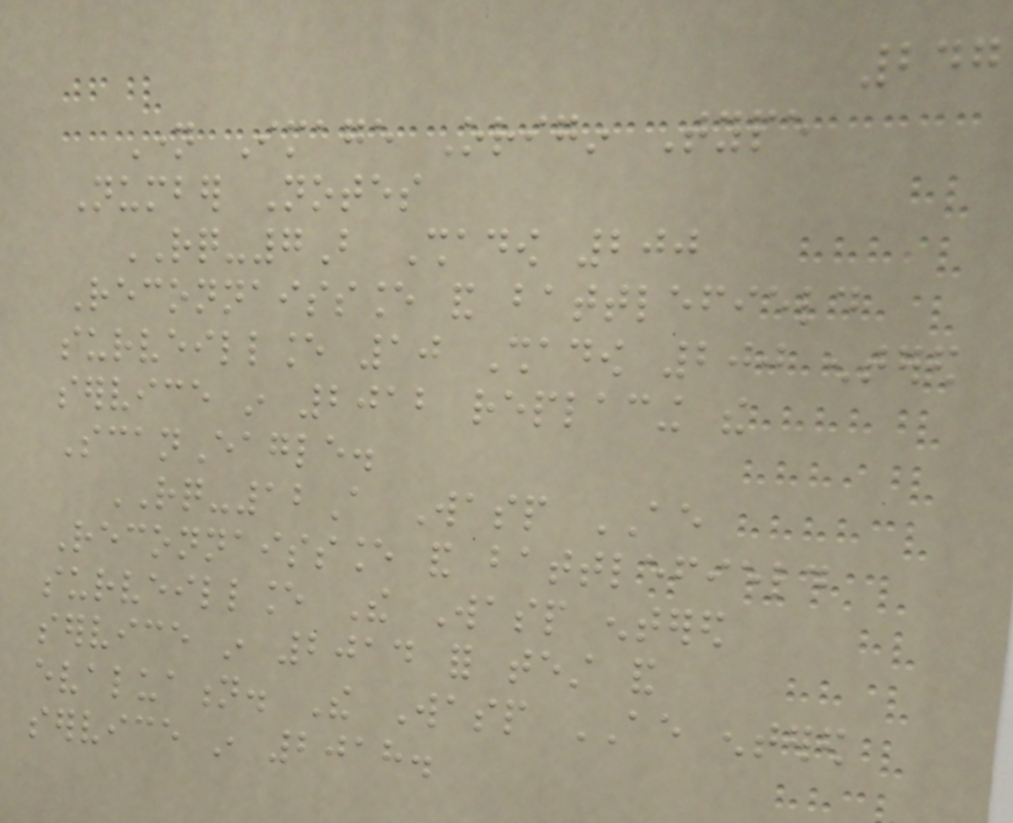247
Name Image Origin Type
Number Notes
RQ-7B Shadow 200
Reconnaissance and battlefield
surveillance 10 Shadow 200 entered
service in 2012 replacing the
ScanEagle.
RQ-12A Wasp AE
Reconnaissance and battlefield
surveillance The Wasp entered
service in 2014 for test and
evaluation. The Wasp AE entered
service in 2018.
